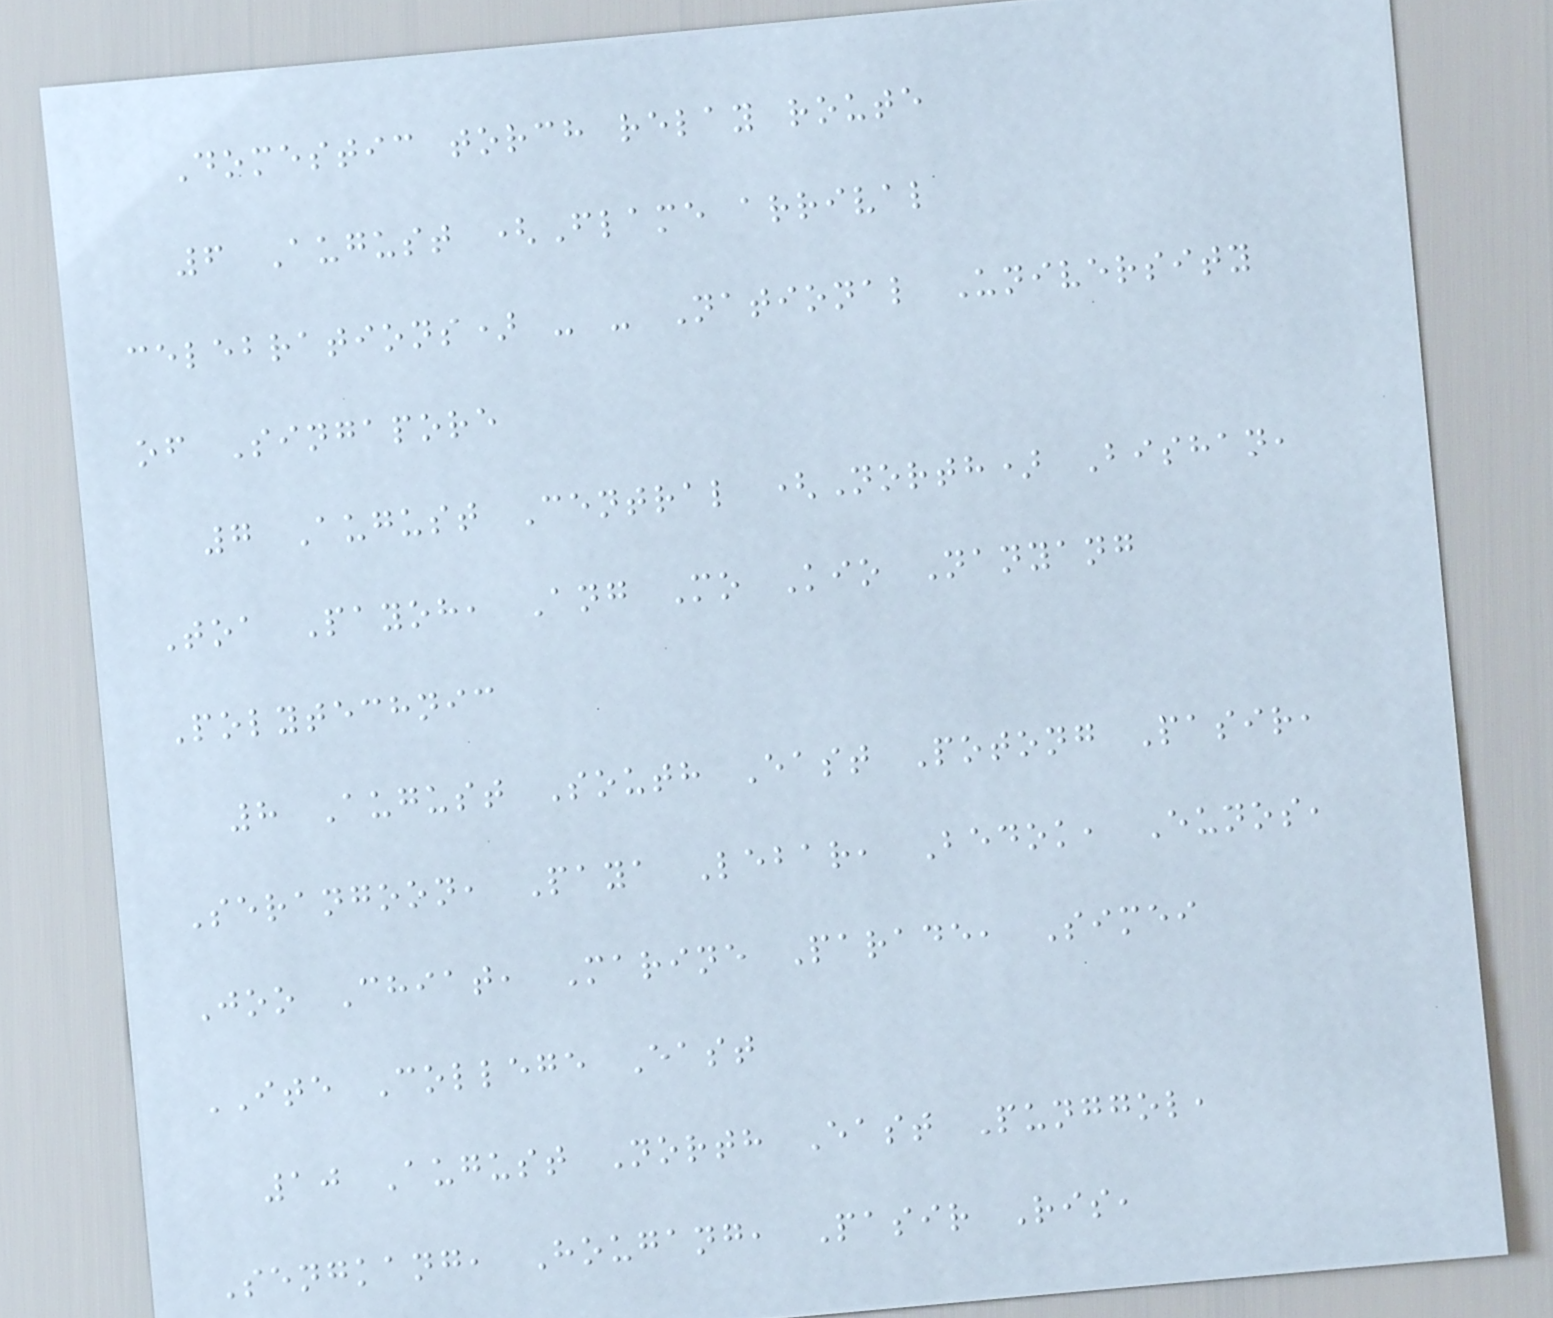Domestic torch relay route
6 August (Flame arrival
celebrations) - - National University
of Singapore
7 August Central (North) Bishan,
Toa Payoh, Ang Mo Kio Nanyang
Polytechnic
8 August South East Potong Pasir,
Serangoon, Paya Lebar, Bedok, Eunos,
Joo Chiat, Marine Parade, Simei
ITE College East
10 August North East Punggol,
Sengkang, Hougang, Pasir Ris,
